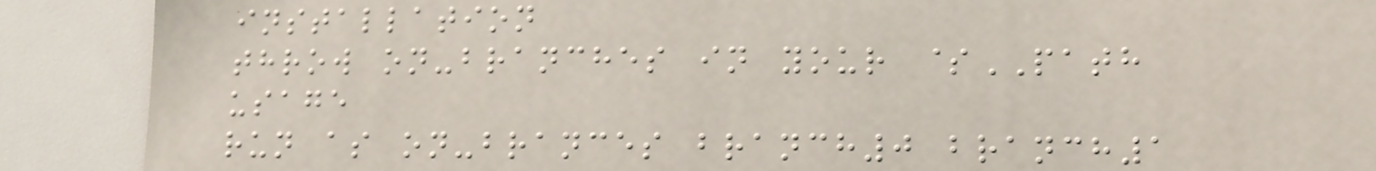installation
throw on-branches in your $PATH
usage
run as on-brances branch0 branch1
